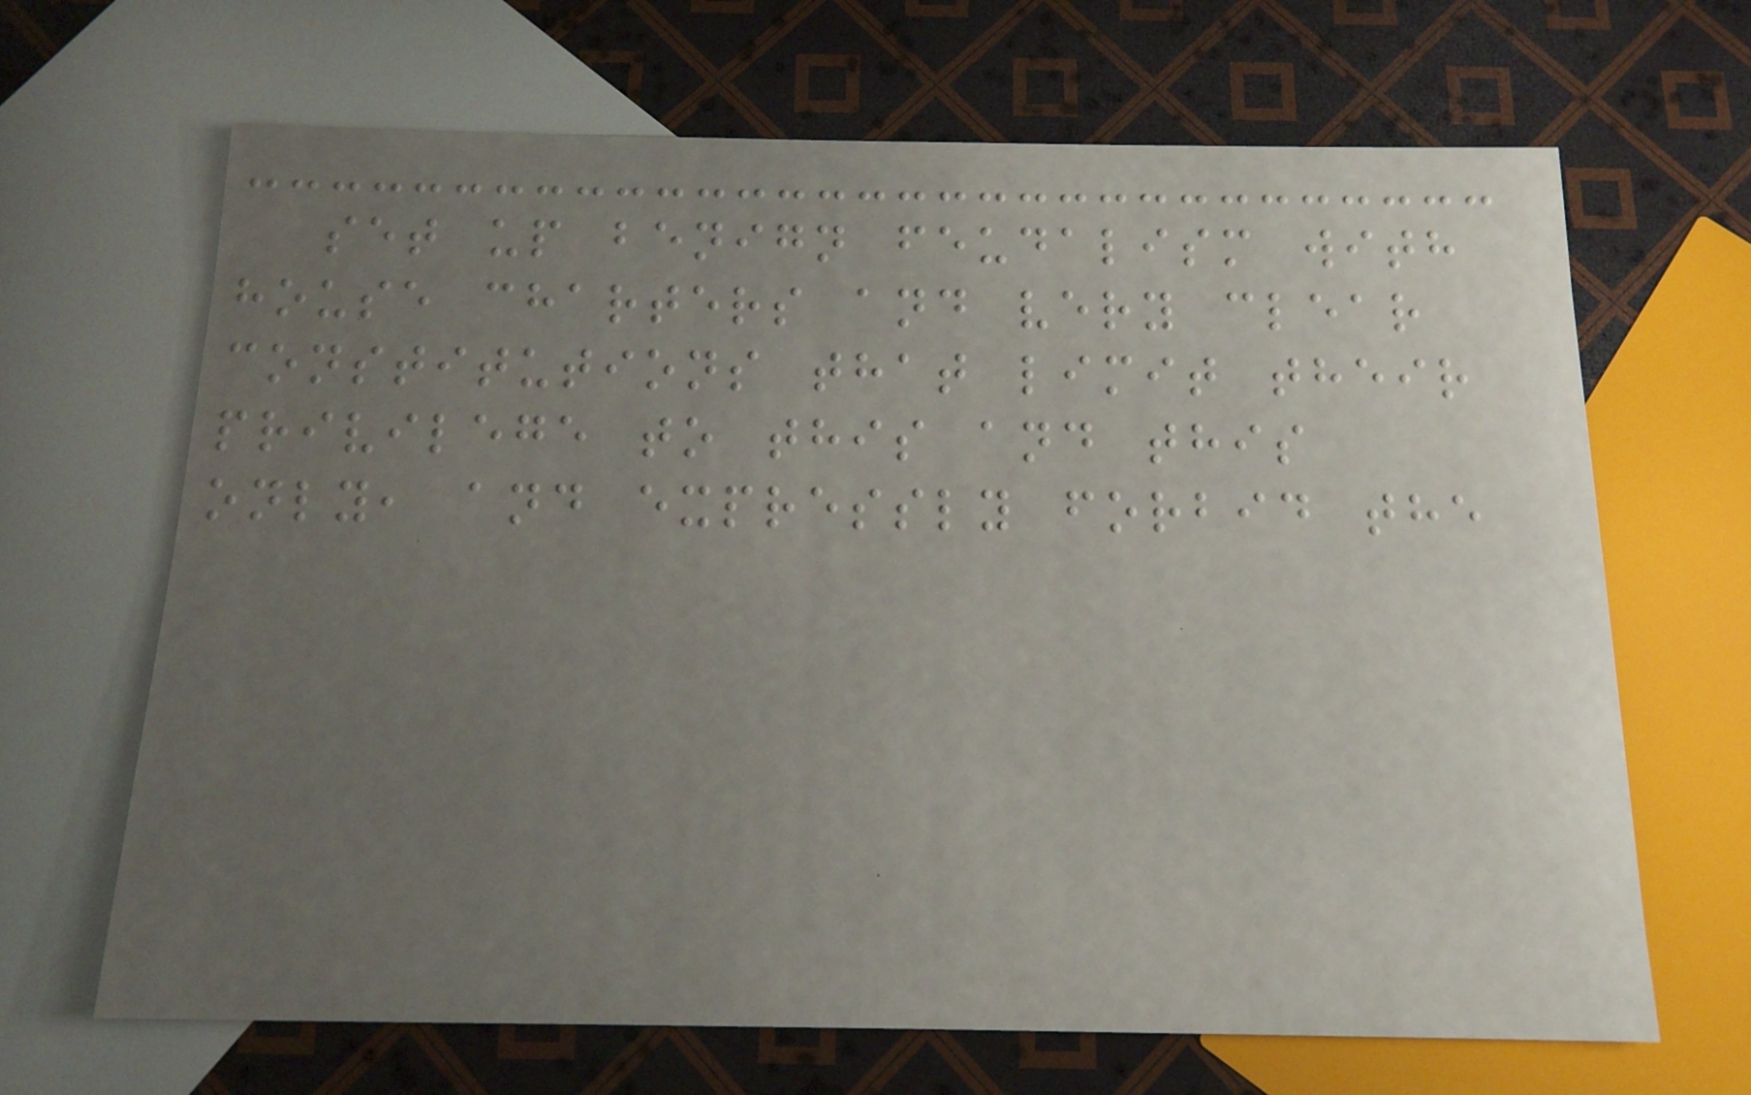set up benign feudalism with
house charters and very clear
constitutions that limit their
privilege to this and this
only, and expressly forbid the
